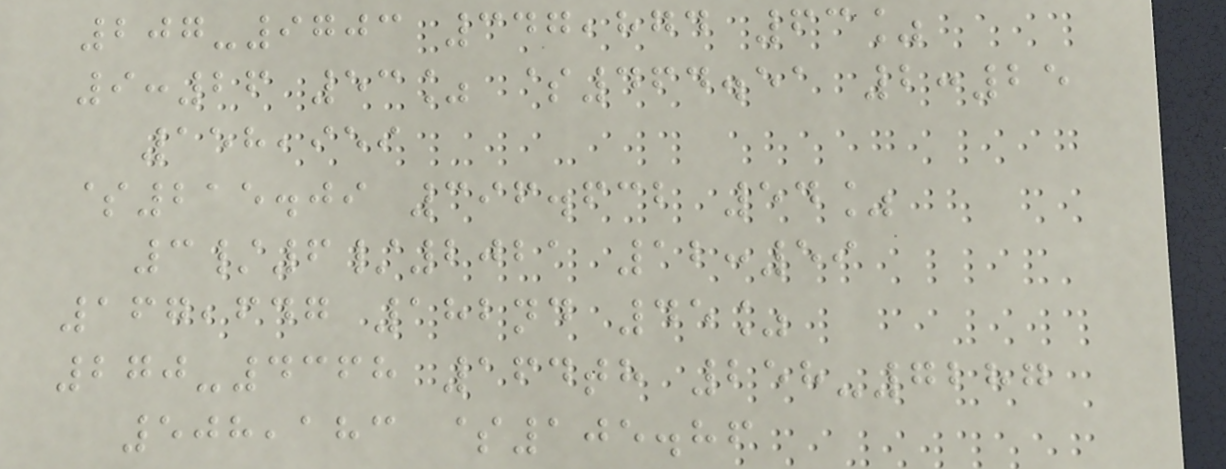207-9703 347,874 63%
9:26 53% $464.51 2:25
158,959
$215.09 396.632 54%
3/6/2021 12:59
167,647 182nd 45%
270-4368 164th 258-7287
508,183 $105.86
